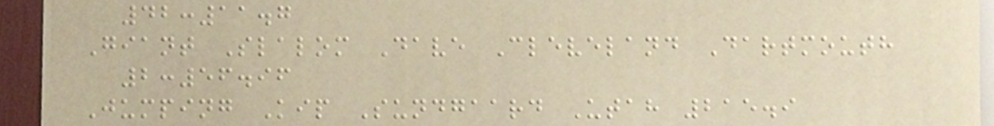42:11.7
Giant Slalom Dave Cleveland Dartmouth
2:56.96
Jumping Kip Sundgaard Utah 215.9
